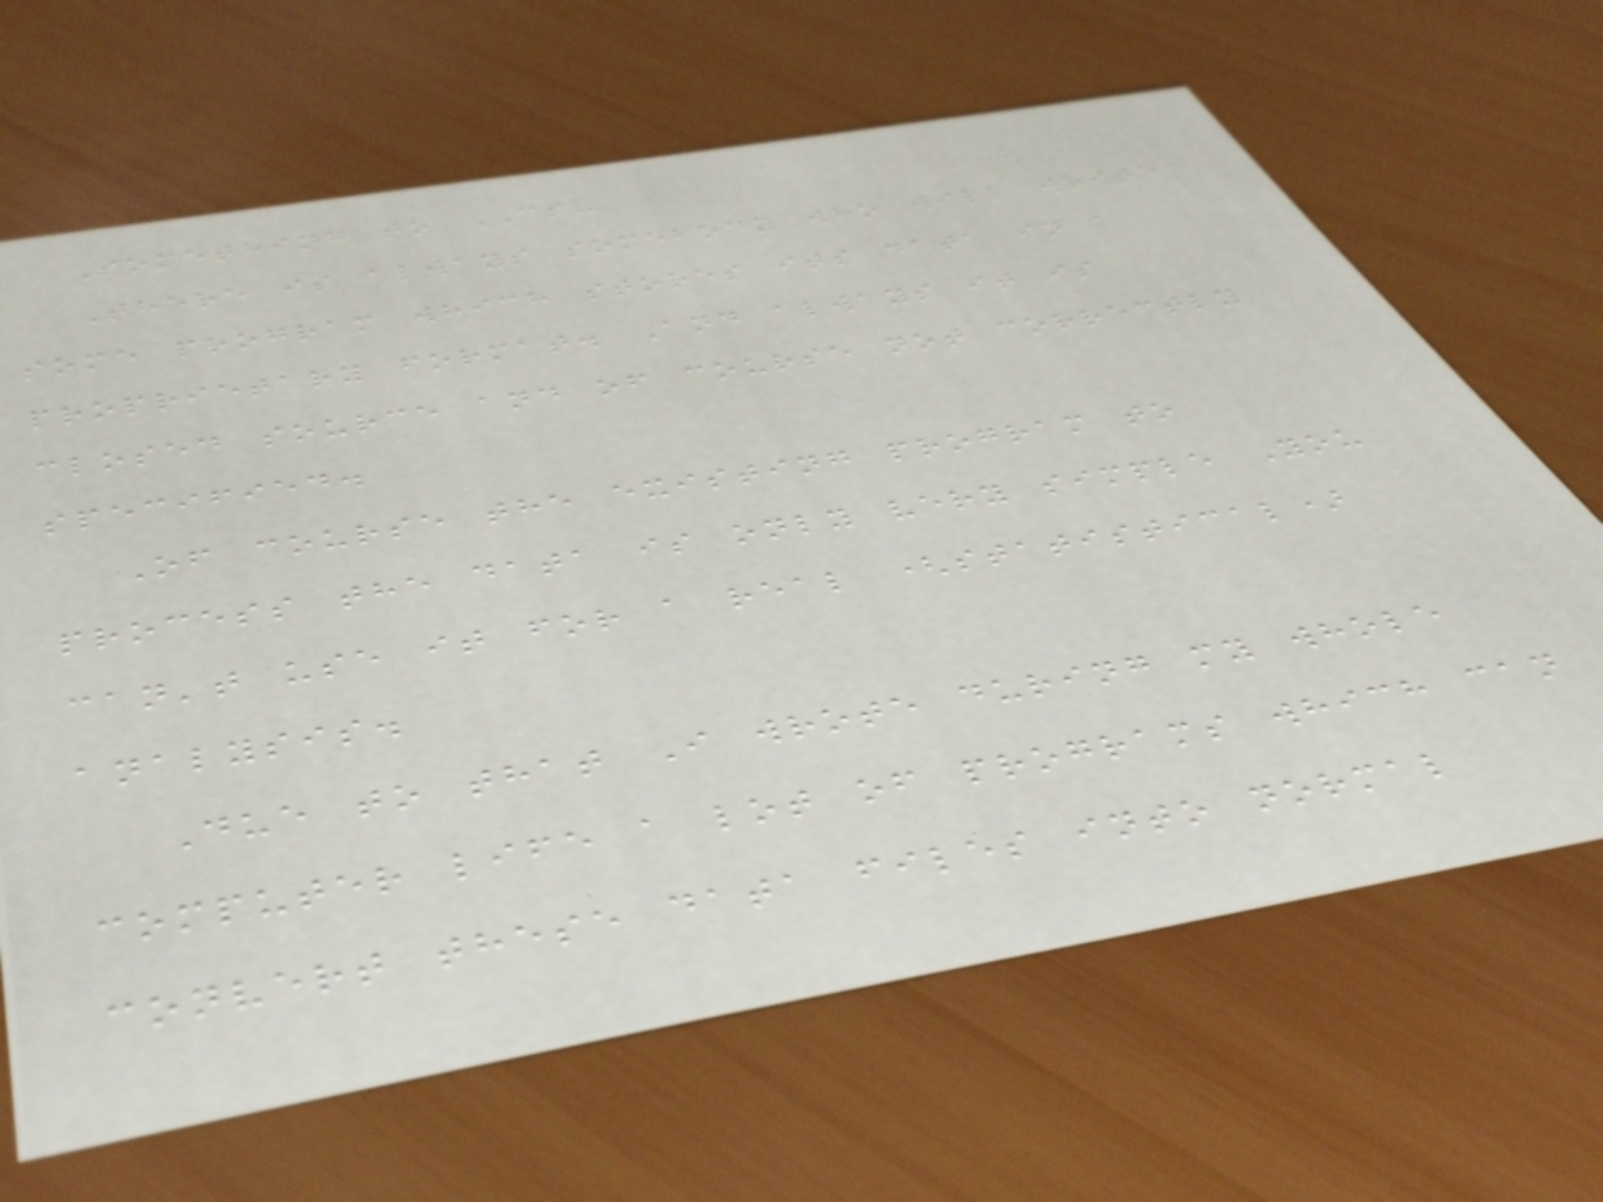Something to CSV
There is always somebody who will write
some program which stores its data in a
proprietary format. And always it is
closed source and of course not correctly
specified.
Of course the existing program to
process the data is only very simple You
can't use it for a real (statistical)
analysis.
Due to that I wrote during my whole
computer life a lot of programs which can
convert these data files into normal
